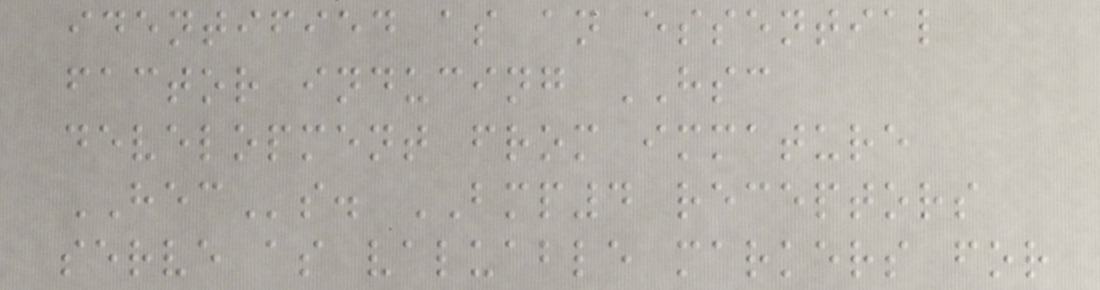identified as an essential
factor inducing HSC
development from immature
HECs. BMP4 receptors
serve as valuable markers for
